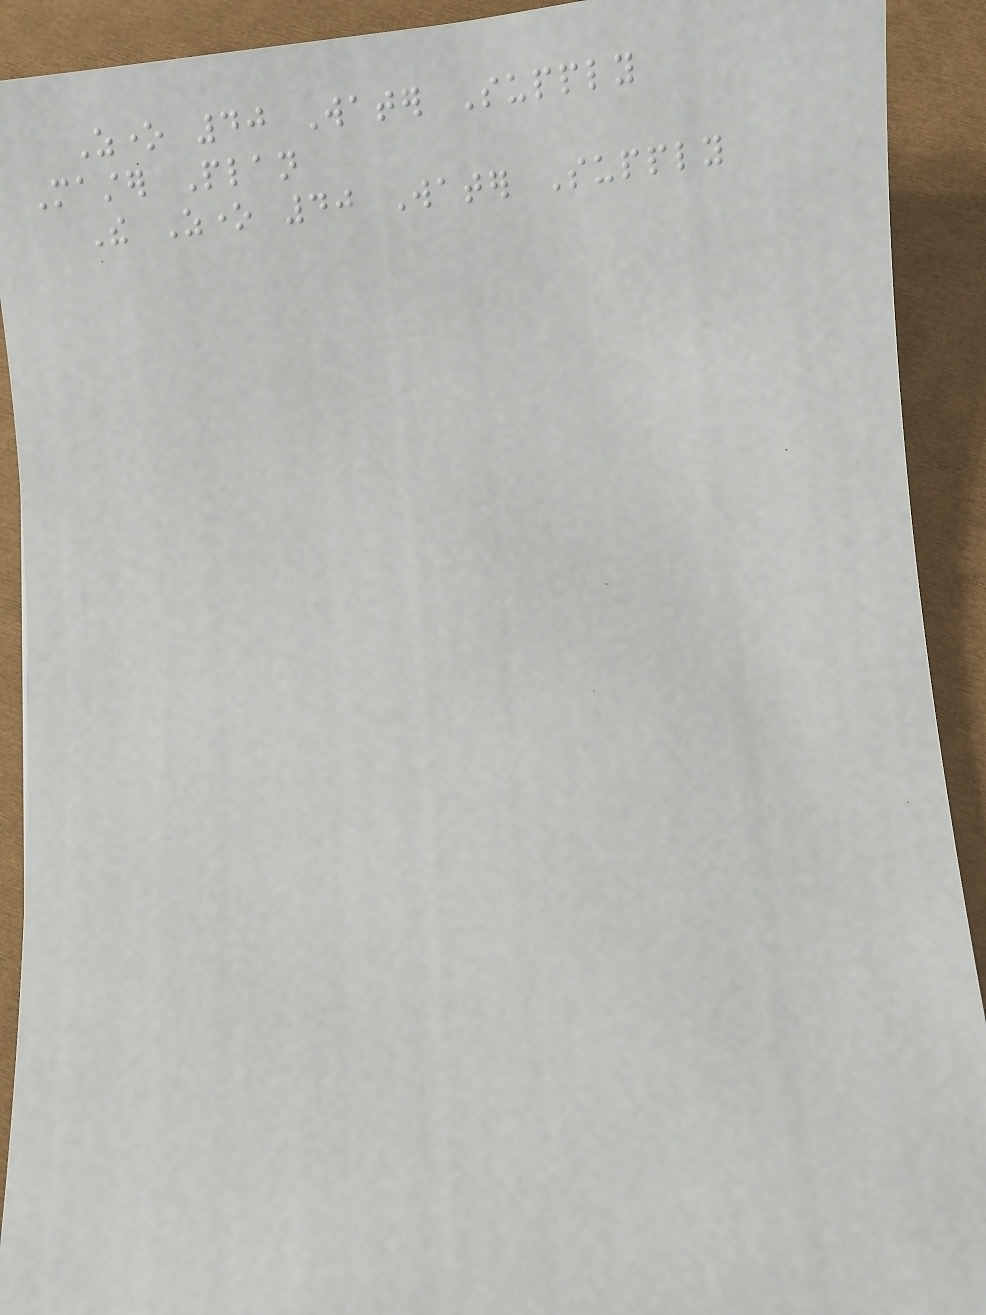Zone 40 Water Supply
Master Plan
The Zone 40 Water Supply
